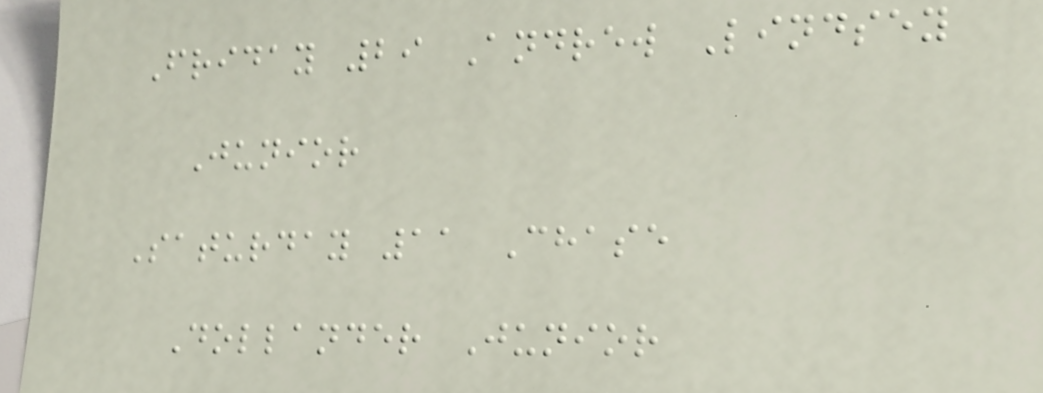Friday 29 Andrew Lindsey
Junior
Saturday 11 Chase
Dollander Junior
